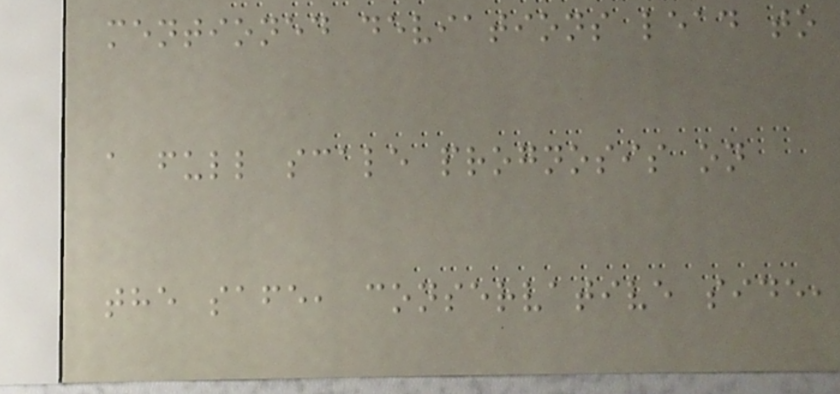mentioned deviations lead to
a full scale prognosis on
the safe, conservative side,
